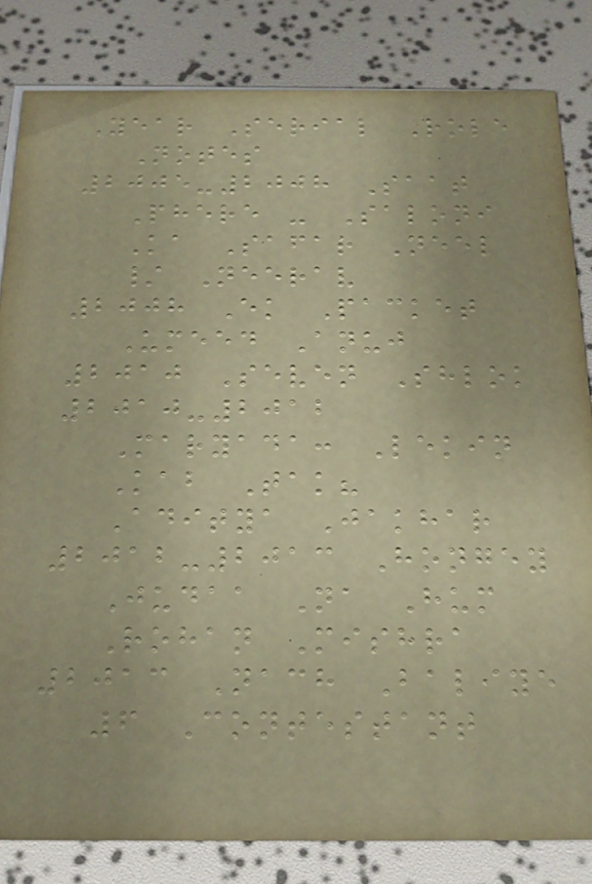Year Serial Role
Notes
2005-2008 Saat
Phere - Saloni
Ka Safar Neel
/ Neerav
2008 Ek Packet
Umeed Anuj
2010 Seven Shlok
2010-2012
Maryada: Lekin
Kab Tak?
Aditya Jakhar
2012-2013 Hongey
Judaa Na Hum
Rohan Mishra
2013 Nach Baliye
6 Contestant
